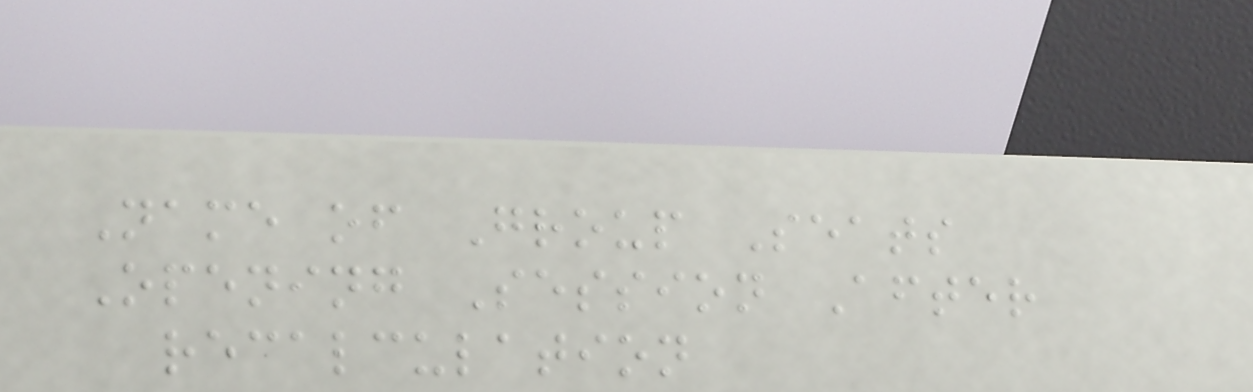Name of Group Seats
Opening Session After
recalculation
